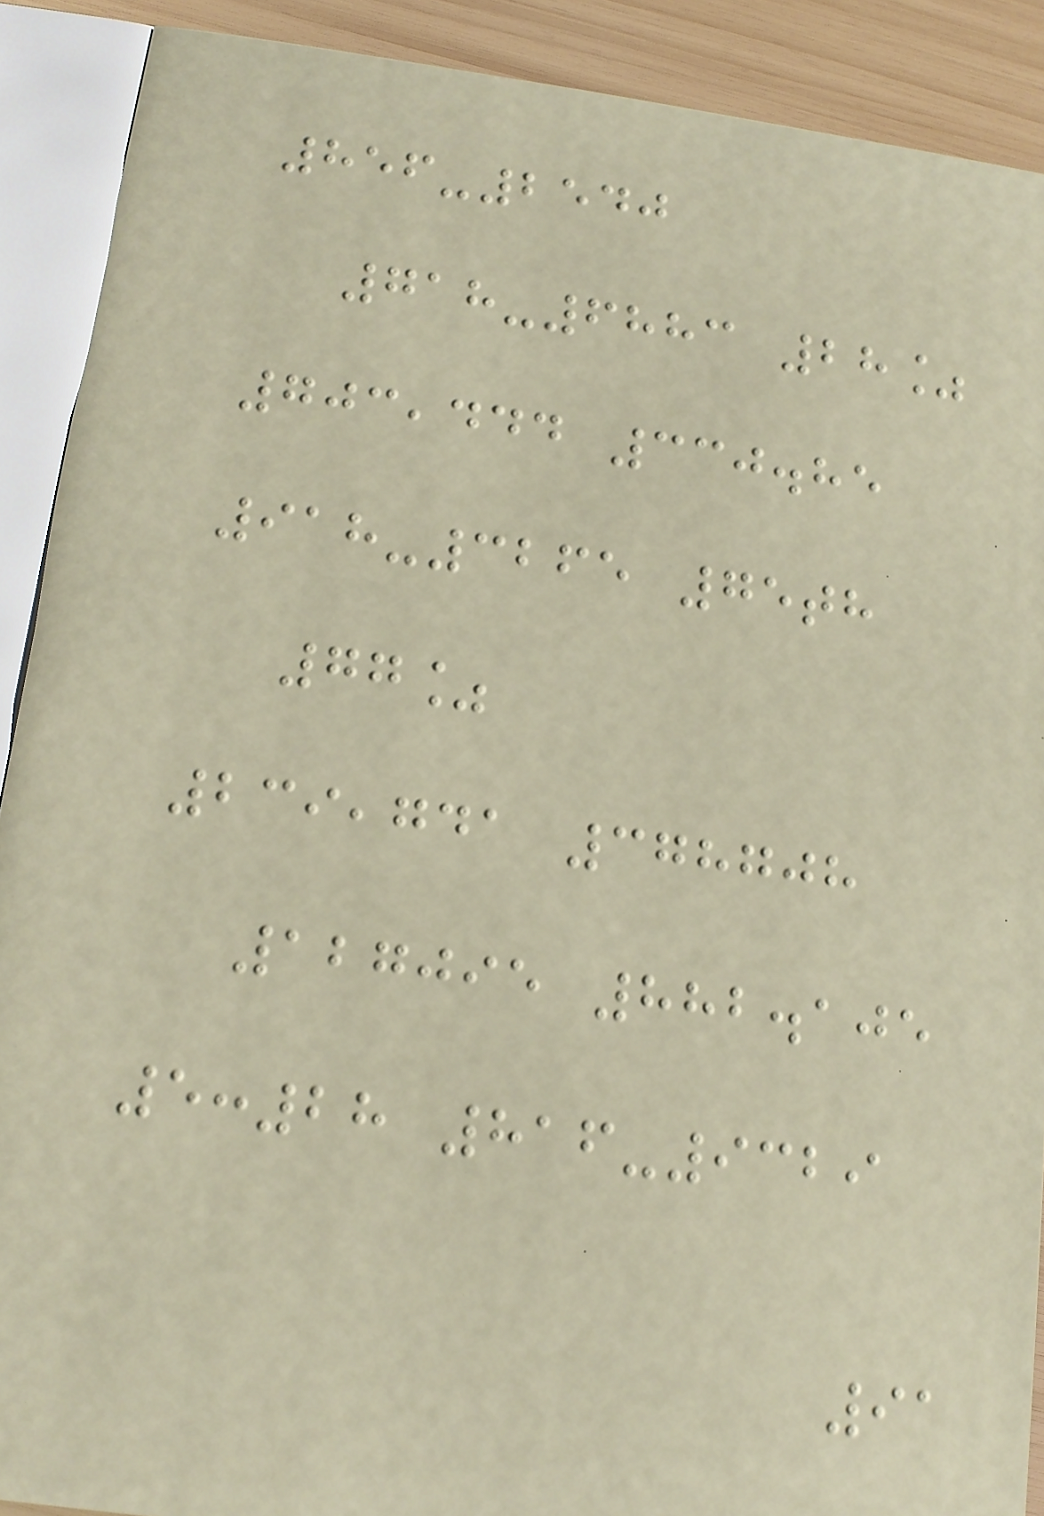856-2540
718-6883 28%
703,444 330.85
918-3265 75th
77%
239,741 378708
127095 882.105
5:28 816-9329
91
